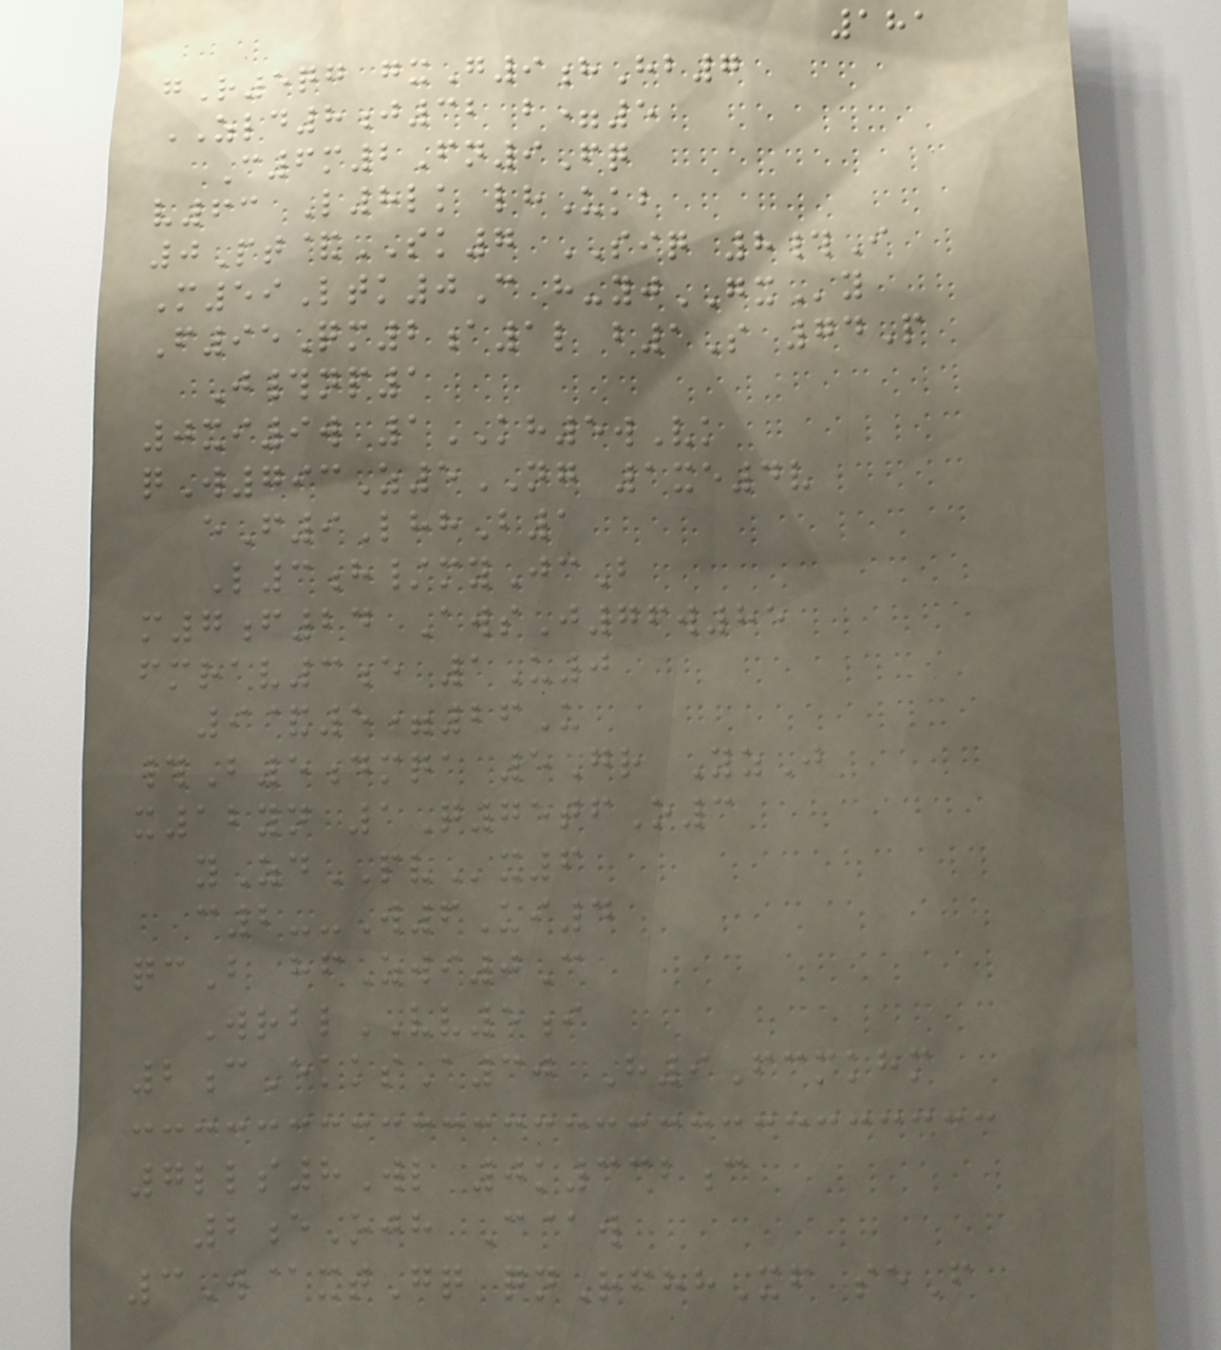181
gR5qg gxG9hHb7
ZLD8j32 b=5
C6m2Fn9Fq
v63 L8lk lhUkb
0Pt&SK7 SIQ 8#I
M59Ltk0C h-yjGXy
F95Qm2a1l b1S 74P
J#np1
0xi9w 1KH5wVk
qW793Z5NG 1xe4v
eF9LhhB1
L3h/myJcB
m7f24 AwsJ76w85
fmrav3e 1U0
9&5=26U
#B5dmqa 5Gr YzJ
x12yn 1Q75tfO3
yZdPVx6
c2--W6Ui4
qcB hfZwi0C
WrblVV5i
2cEkksA30 H9Fcmkhm
7lls8Wl 0k332c
2eOjh C@w
3W@xtGq qnRfhhXf seF
